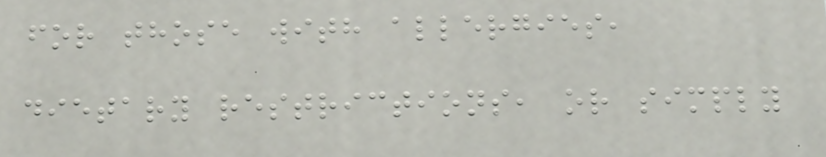for those with allergies,
dietary restrictions, or simply
